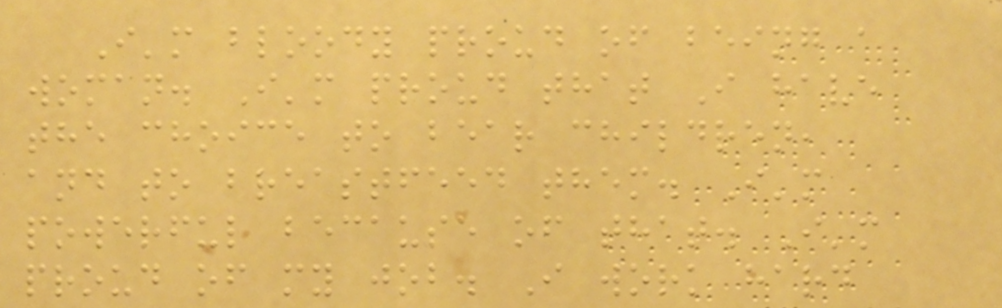I'm bloody proud of being a
woman. I'm proud that I have
the choice to bear children,
and to breastfeed them. I'm
powerful because of that. I'm
proud of my job. I work hard
